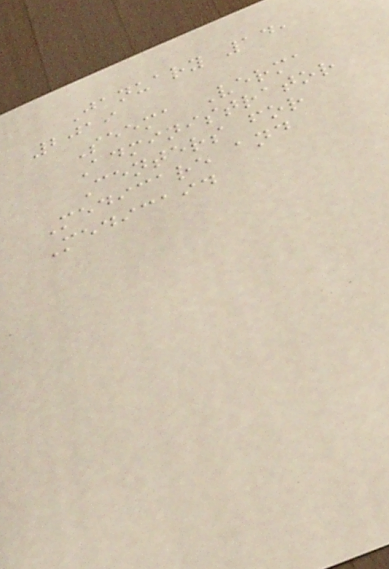January 14,
2019
Seema Verma
Administrator
Centers for
Medicare and
Medicaid
